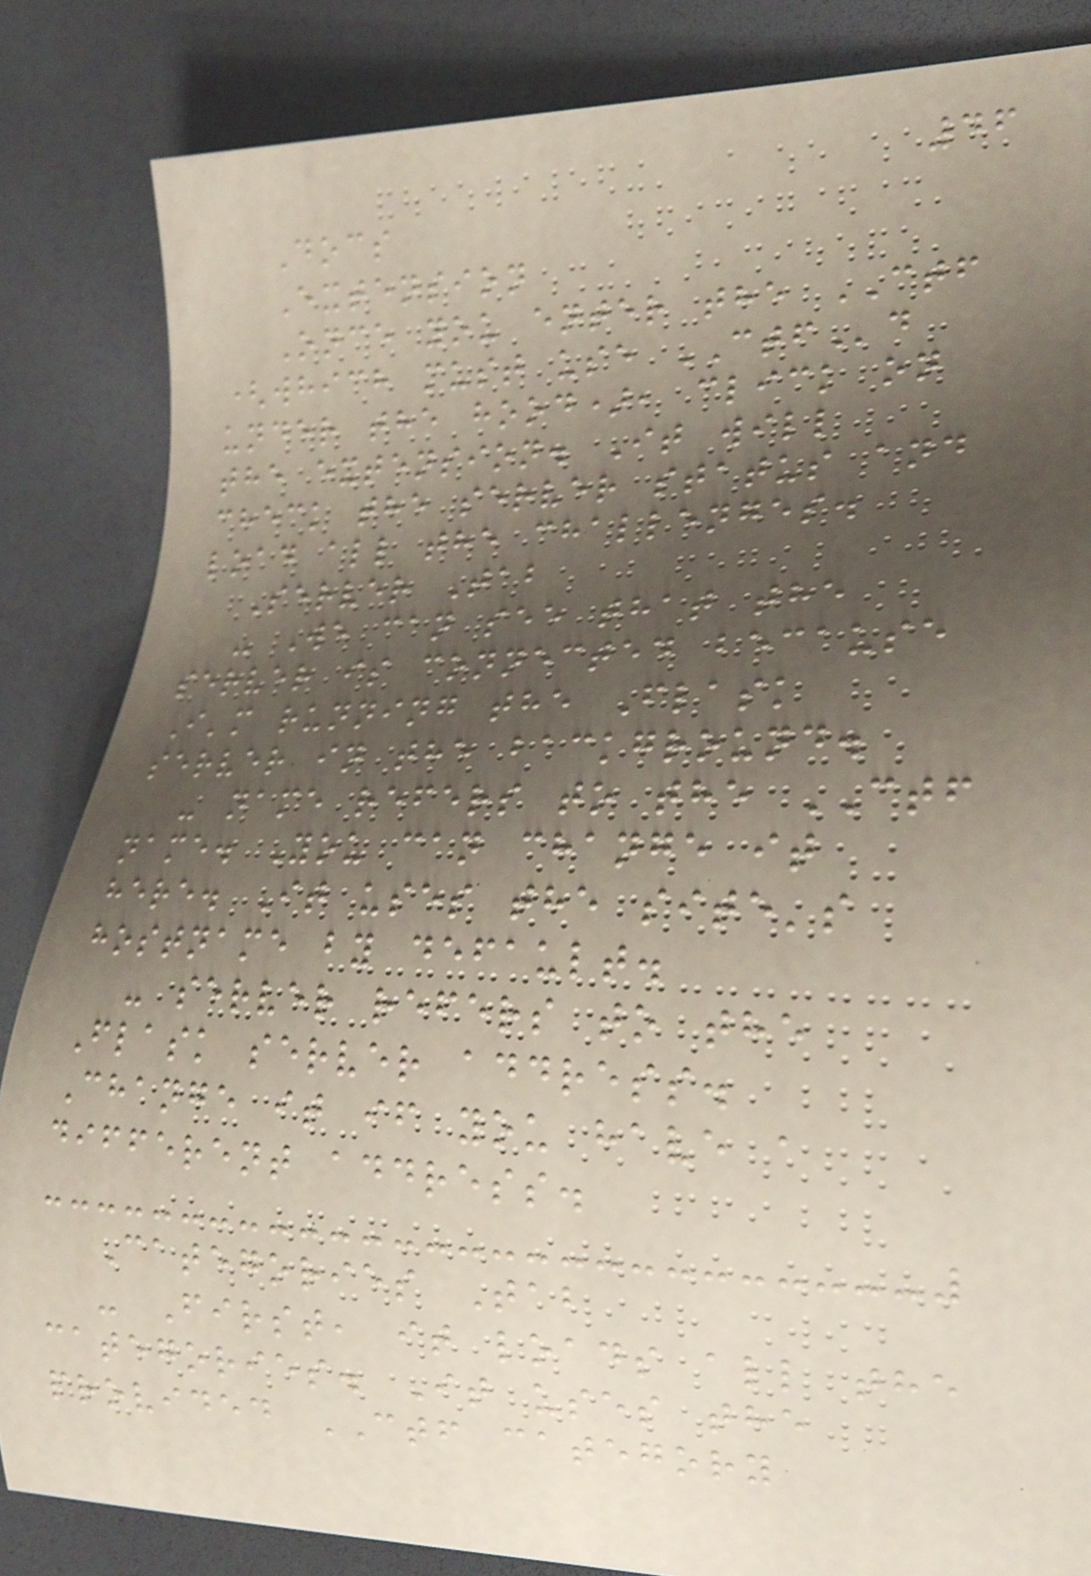46
Docs
Extension
Once you enter the CTF
(which must use CTFd
under the hood), click on
the extension. It will
check the server status and
load all the challenges.
Server Tab
- We can see that the
server is connected because
I'm running the Flask
server in the background.
- name refers to the CTF
name. You can change it
here. It uses the site's
hostname by default.
- server refers to the
Flask server address.
Change it if you have a
different address.
Categories Tab
- First, it loads all the
categories. It uses the
provided CTF category
